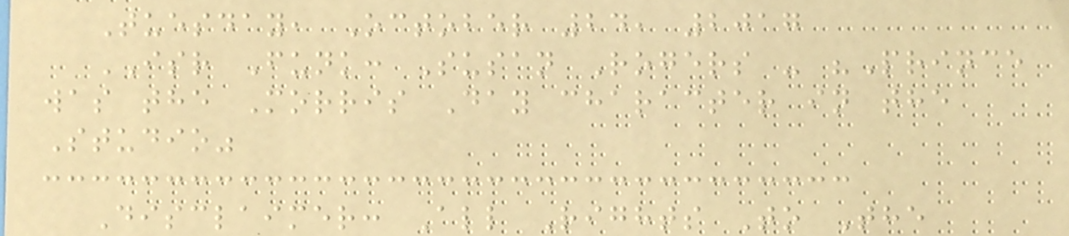Tuesday, October 24, 2017
ISR Funk: Susan Rogers - "Prince
was the Morris Day character in the
Studio"
Disclaimer: All Rights To The
